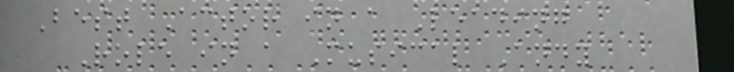Best Actor in a Leading
Role in a Musical Andy
